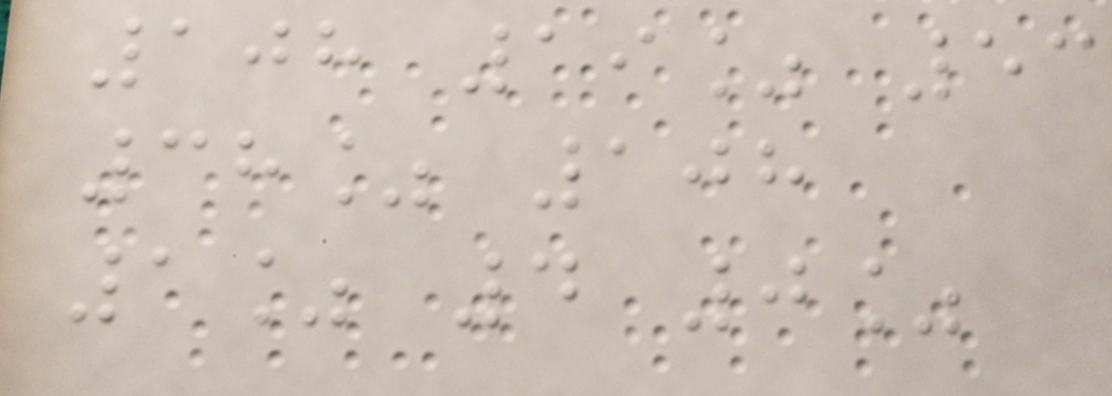108 19% 53
38% 108
1% 4 0%
